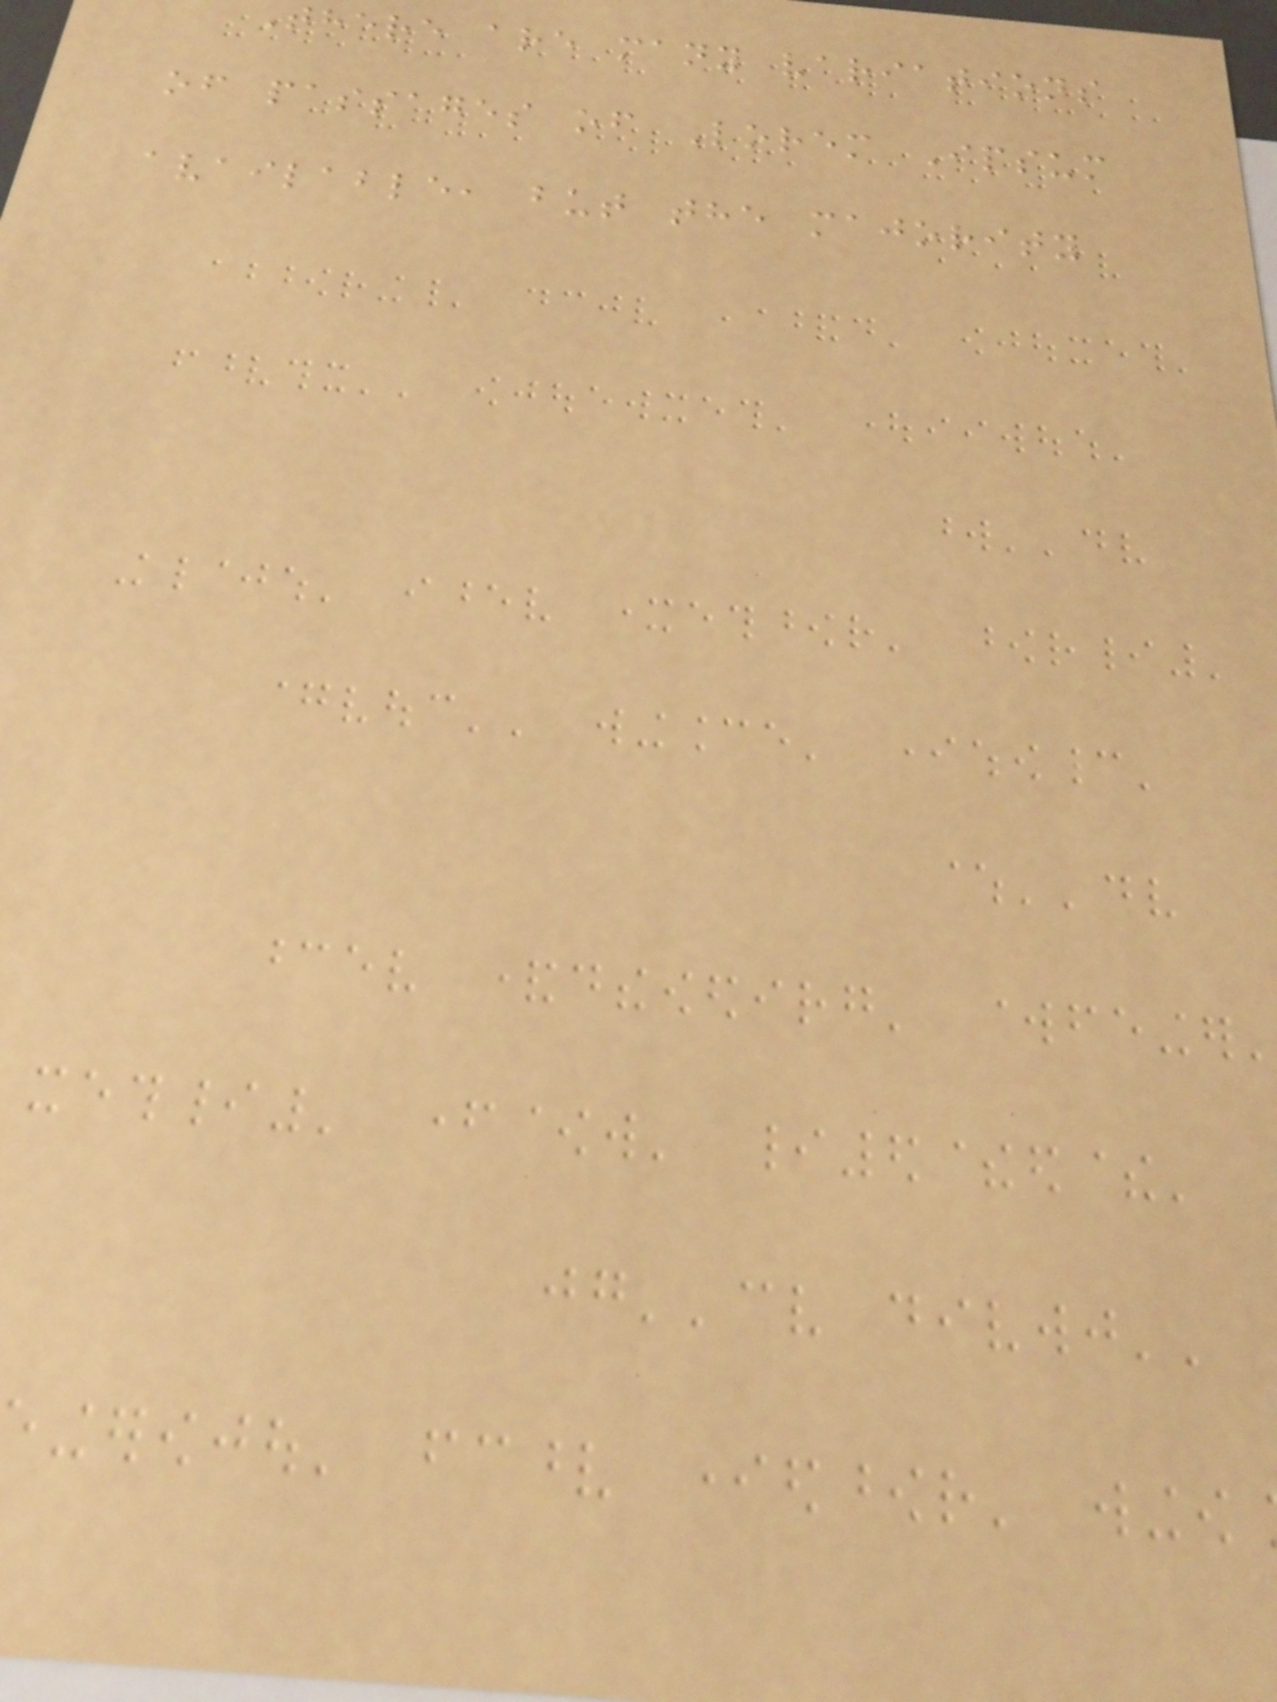there are many variations
of passages of Lorem Ipsum
available, but the majority
